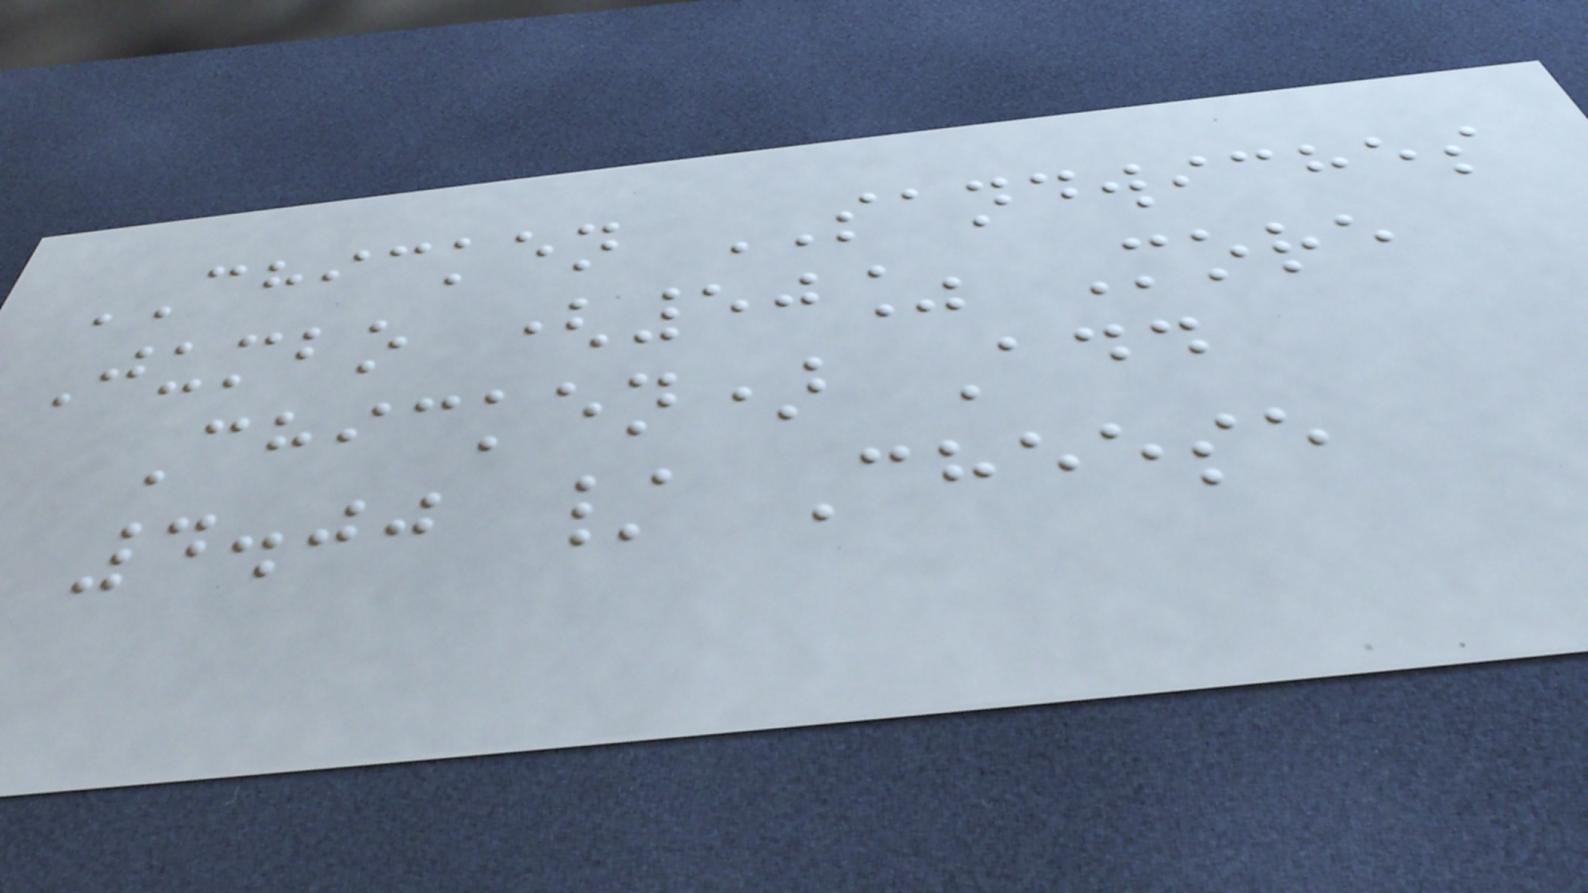CHICKEN SANDWICHES
Jumbo (50% More
Chicken) Add
4.00 / Cheese
